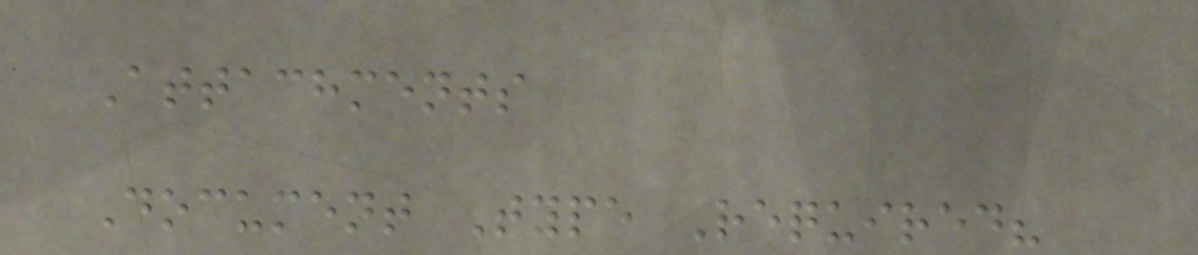Attachments
Document Type Required?
